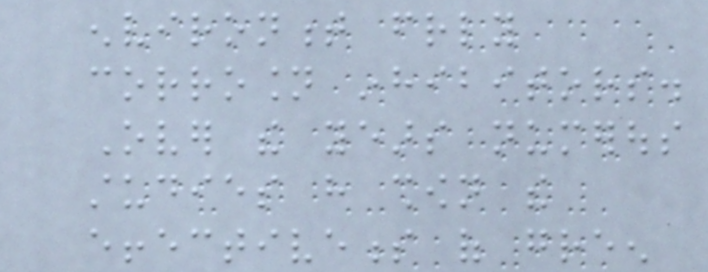environment friendly
corrosion inhibitors.
Over the years numerous
studies have shown the
effectiveness of green
